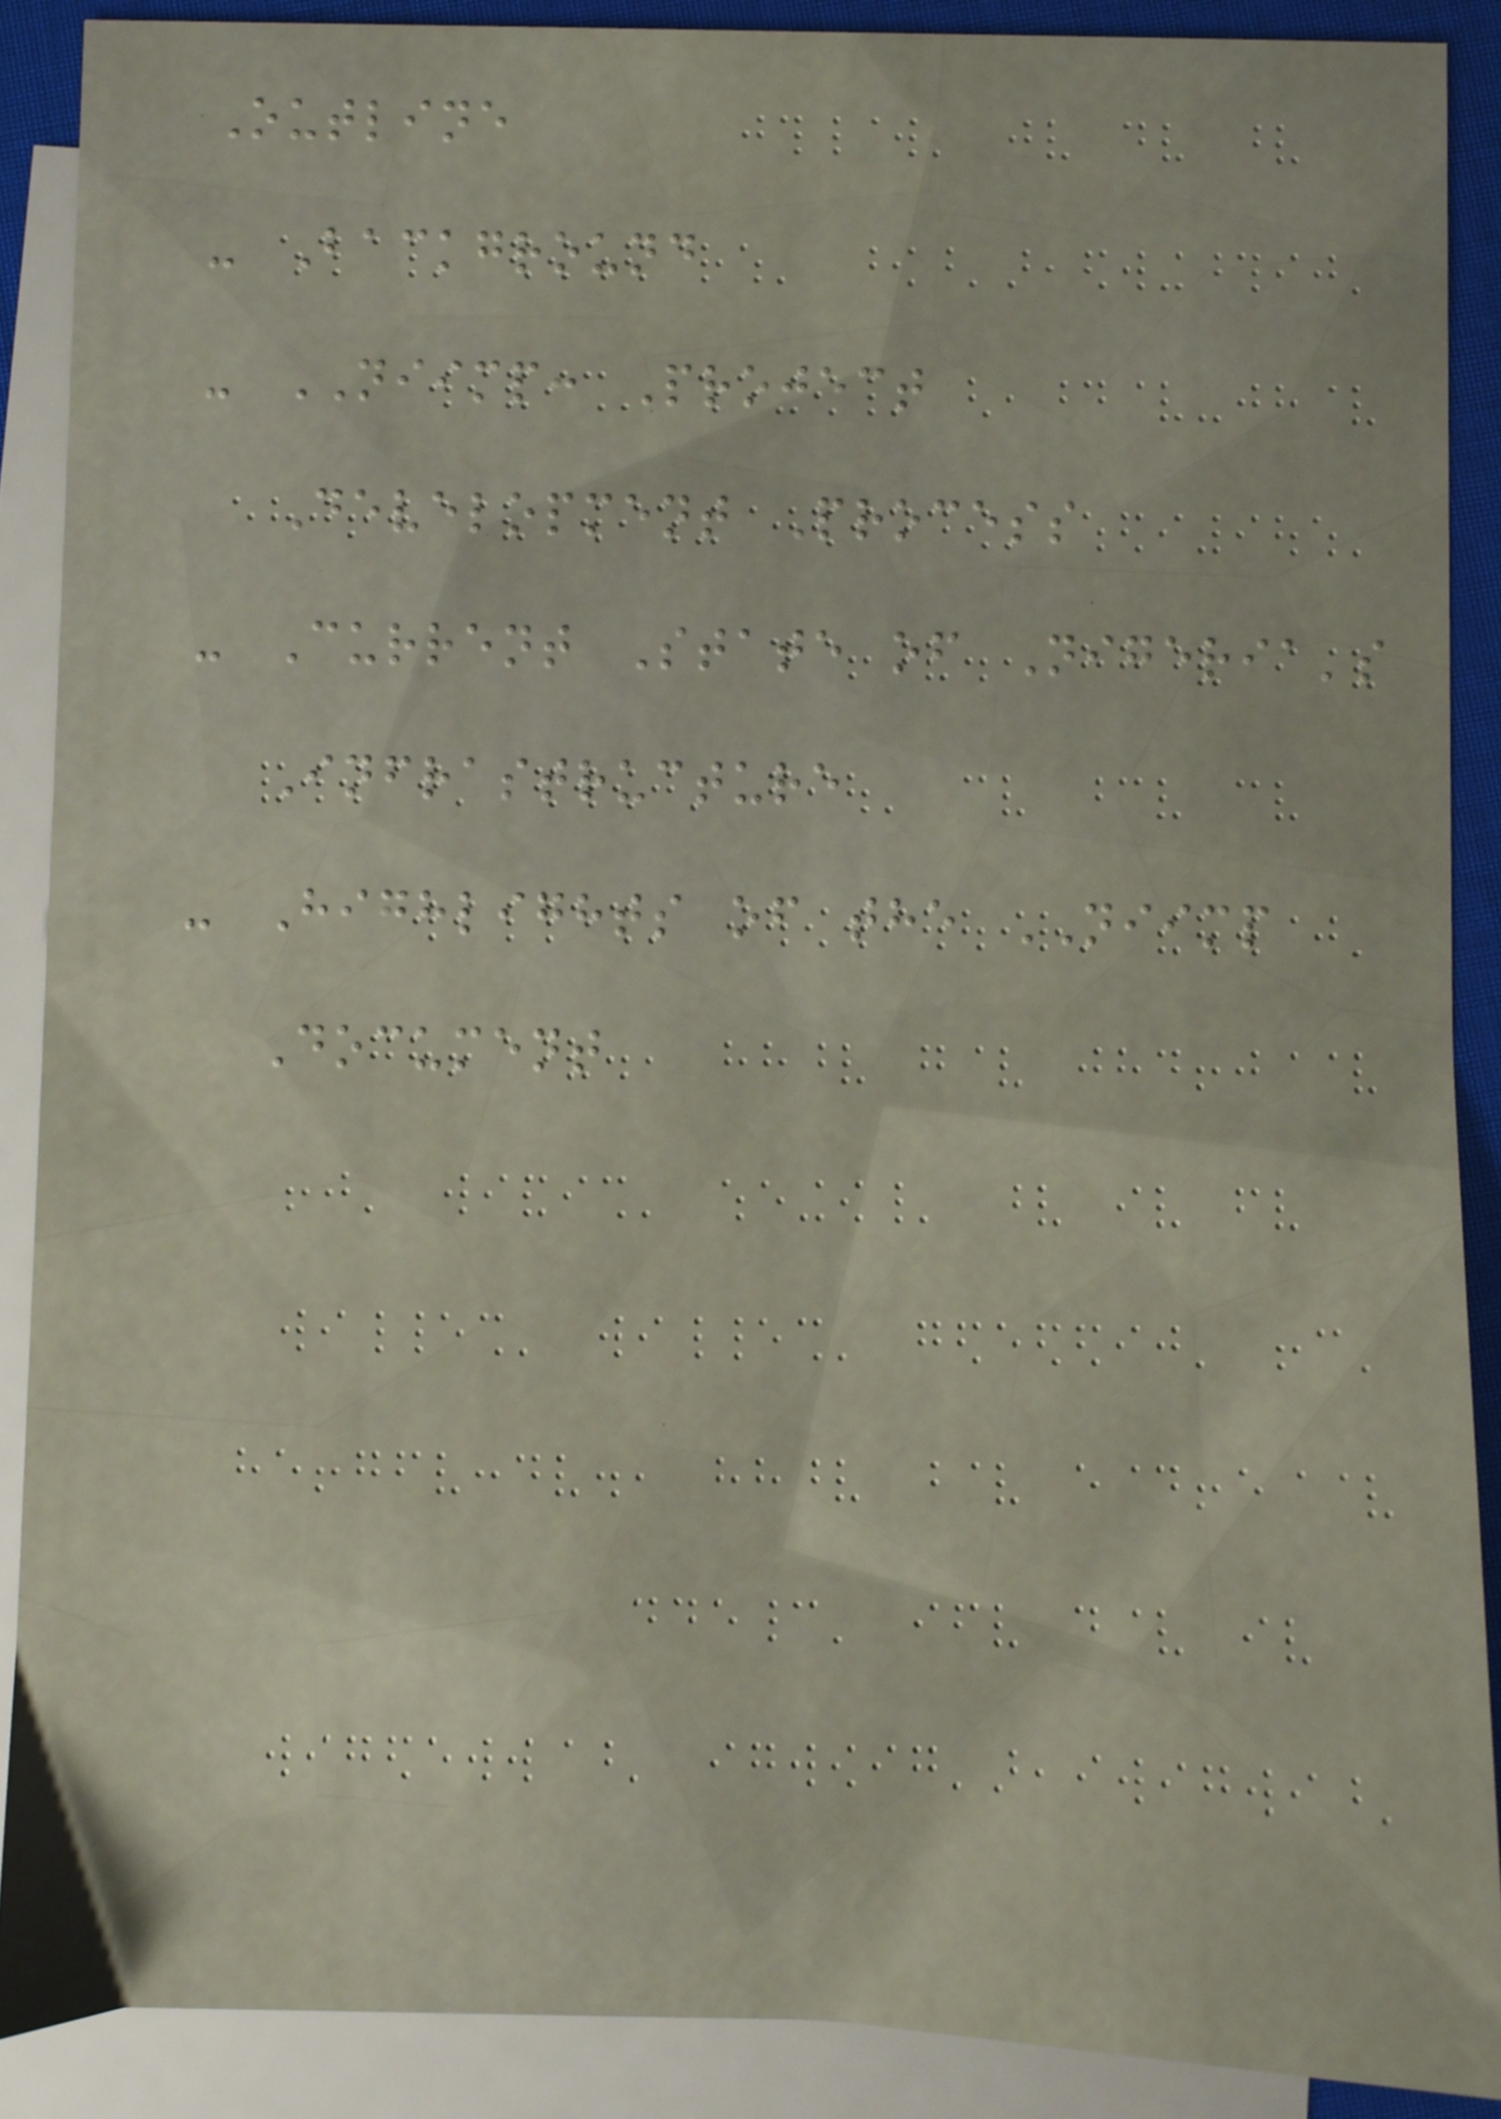Outline
- Background
- NIIMP: Project
Development Process
- Current State of Nigeria's
Infrastructure
- Highlights of the NIIMP
Document
